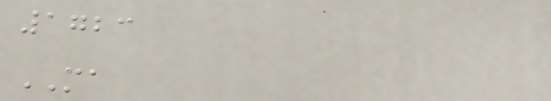1723
MA
